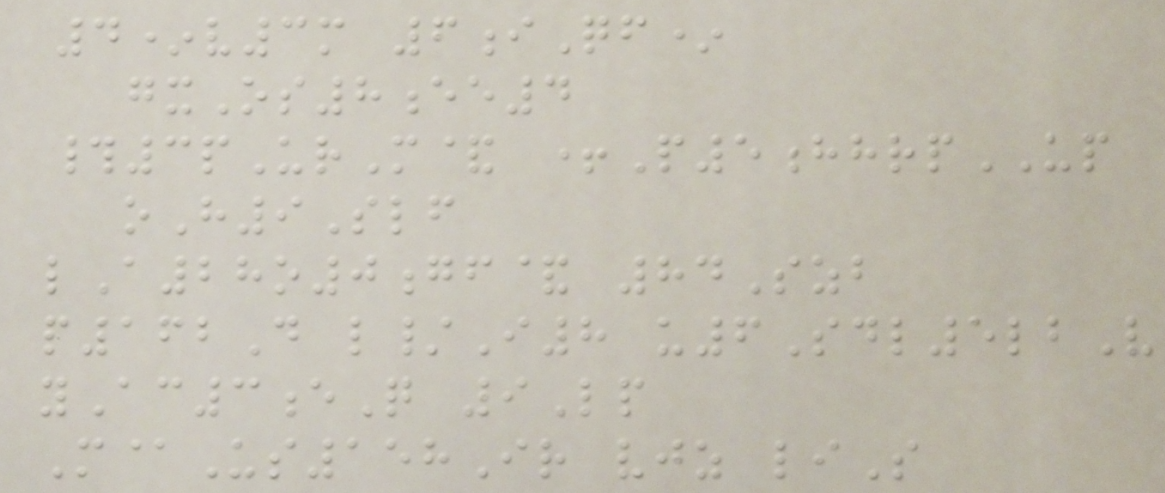4*v3m 6iQf*
gxOs8ee4
#3pUrM& +P5hhrpUP
oH9Slf
lA28o0gf& 84Szb
p162D l/I8 u6Sdl5lbV
yAc3eQ 9Lp
M@Us158Ir vjz liS
